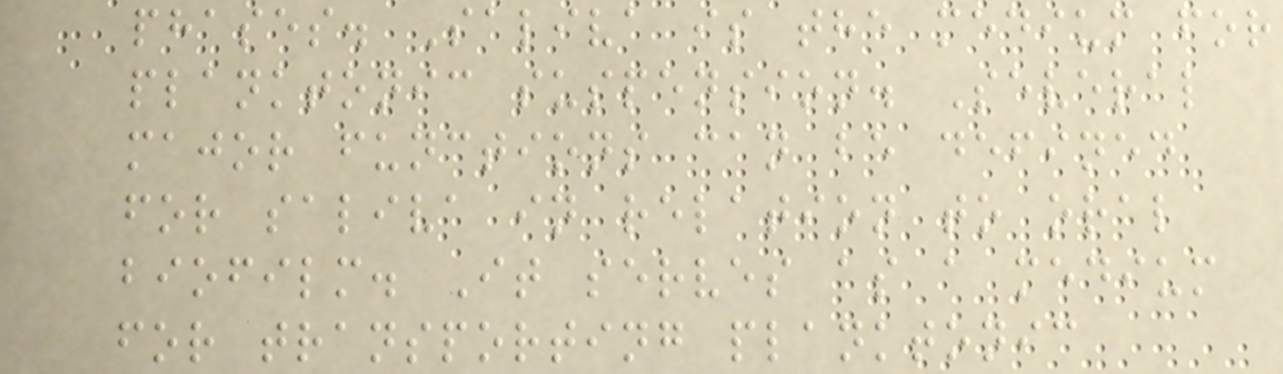phases. Saliva is the medium for
planktonic suspension. Several
major functions can be defined
for saliva in relation to oral
biofilm. It serves as a medium
for transporting planktonic
